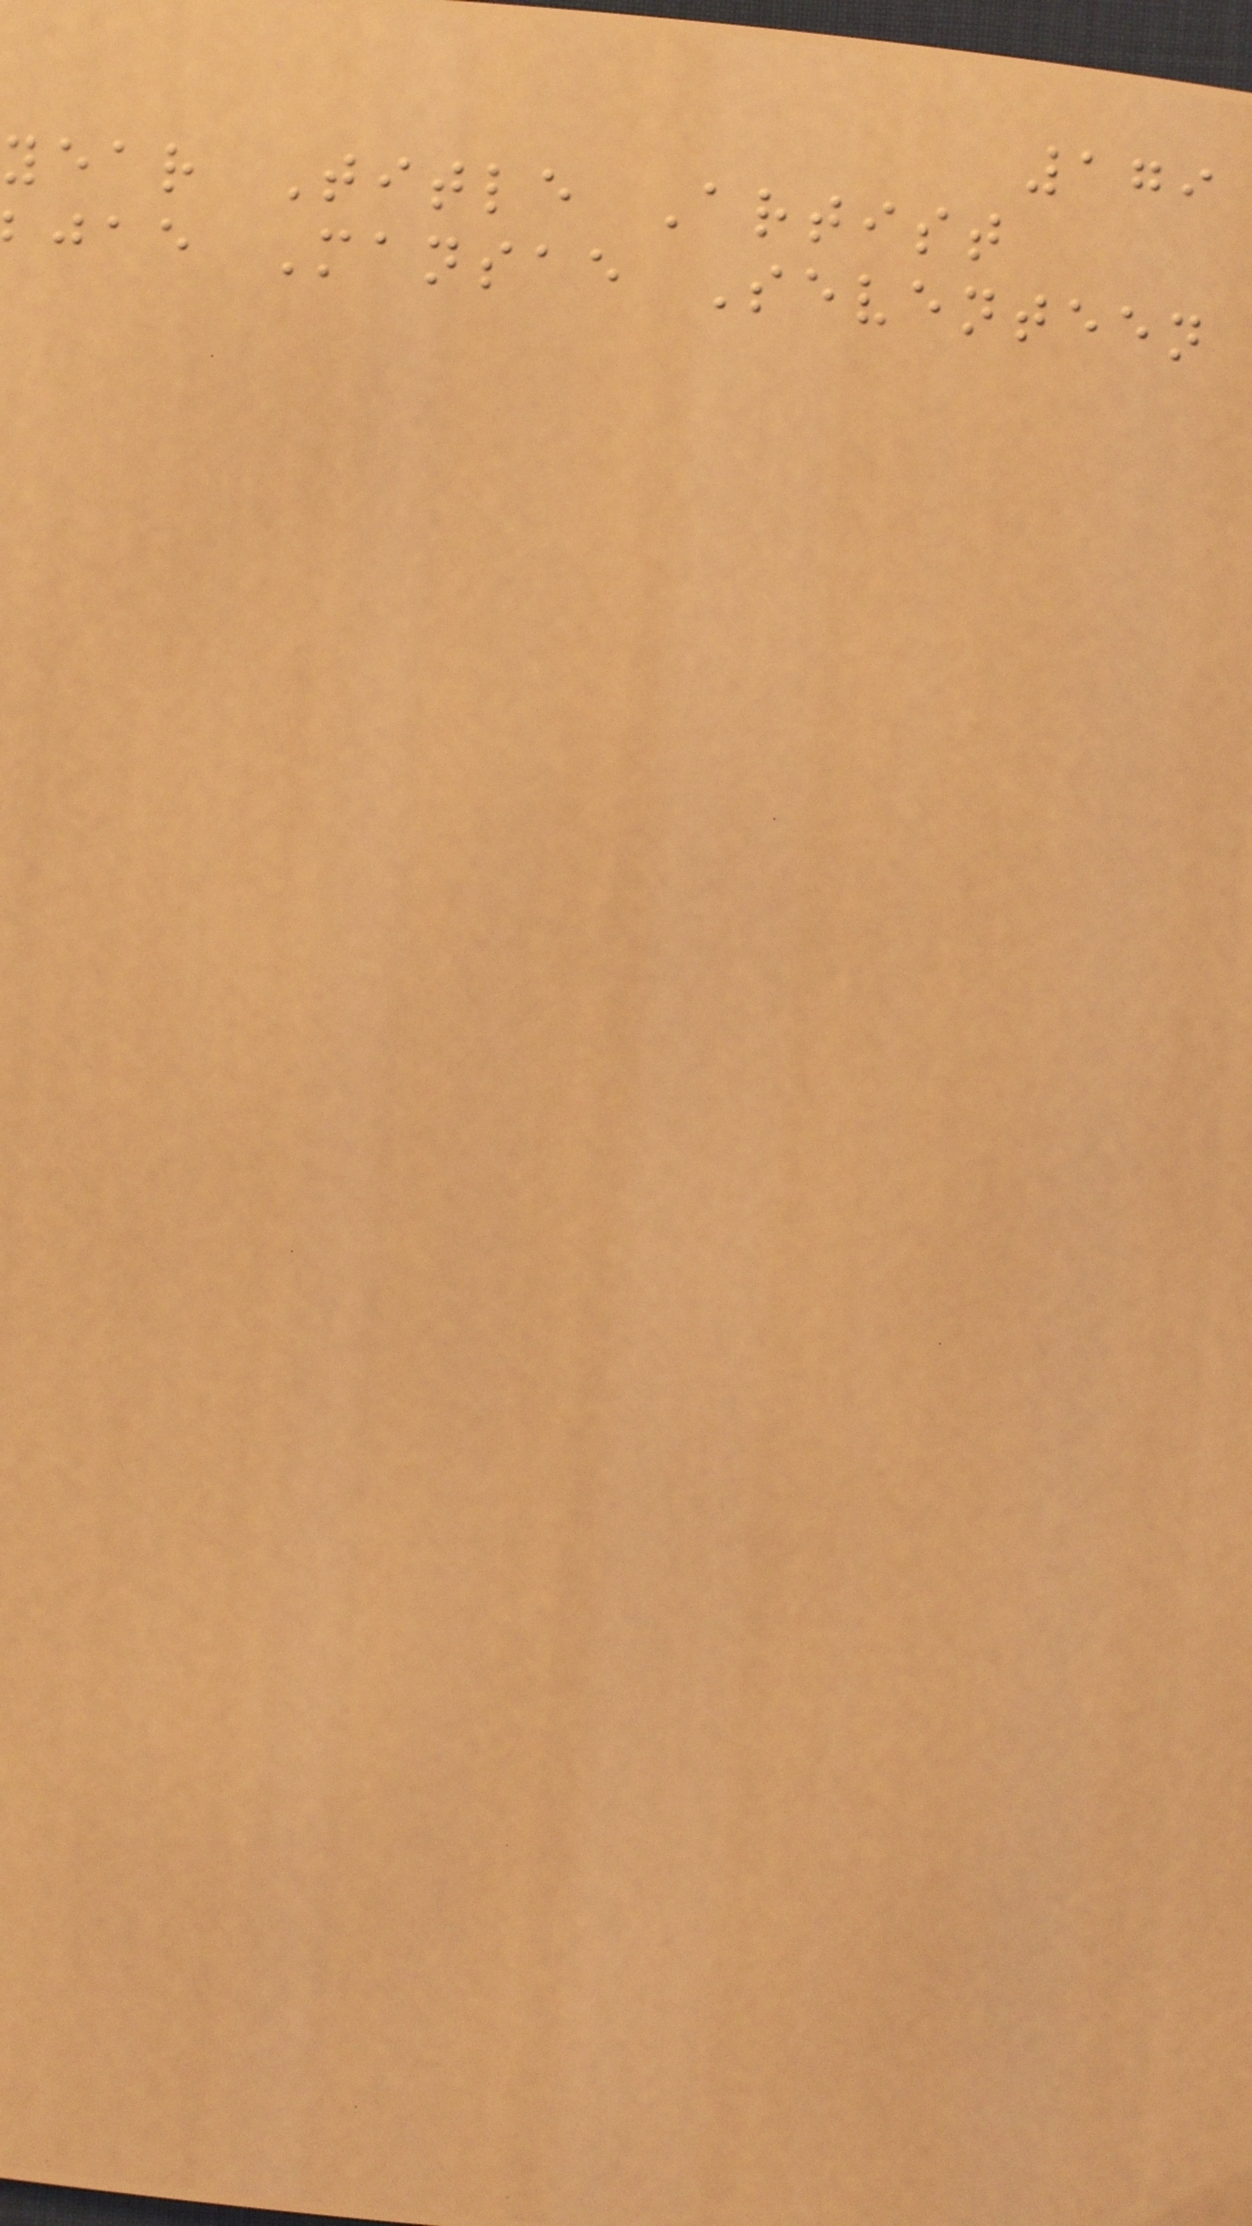179
year Title Artist
jae Mansae Seventeen
